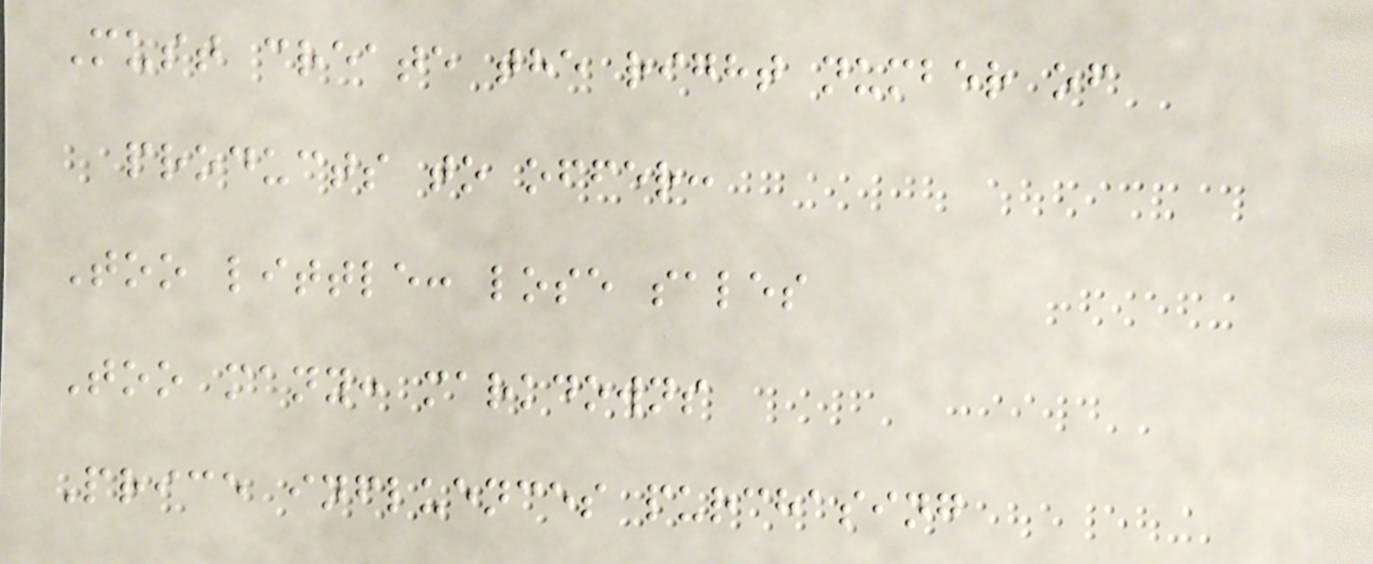Must create the right number of
products to offer:
Too little: lose sales
Too many: markdowns
Price influences purchasing
